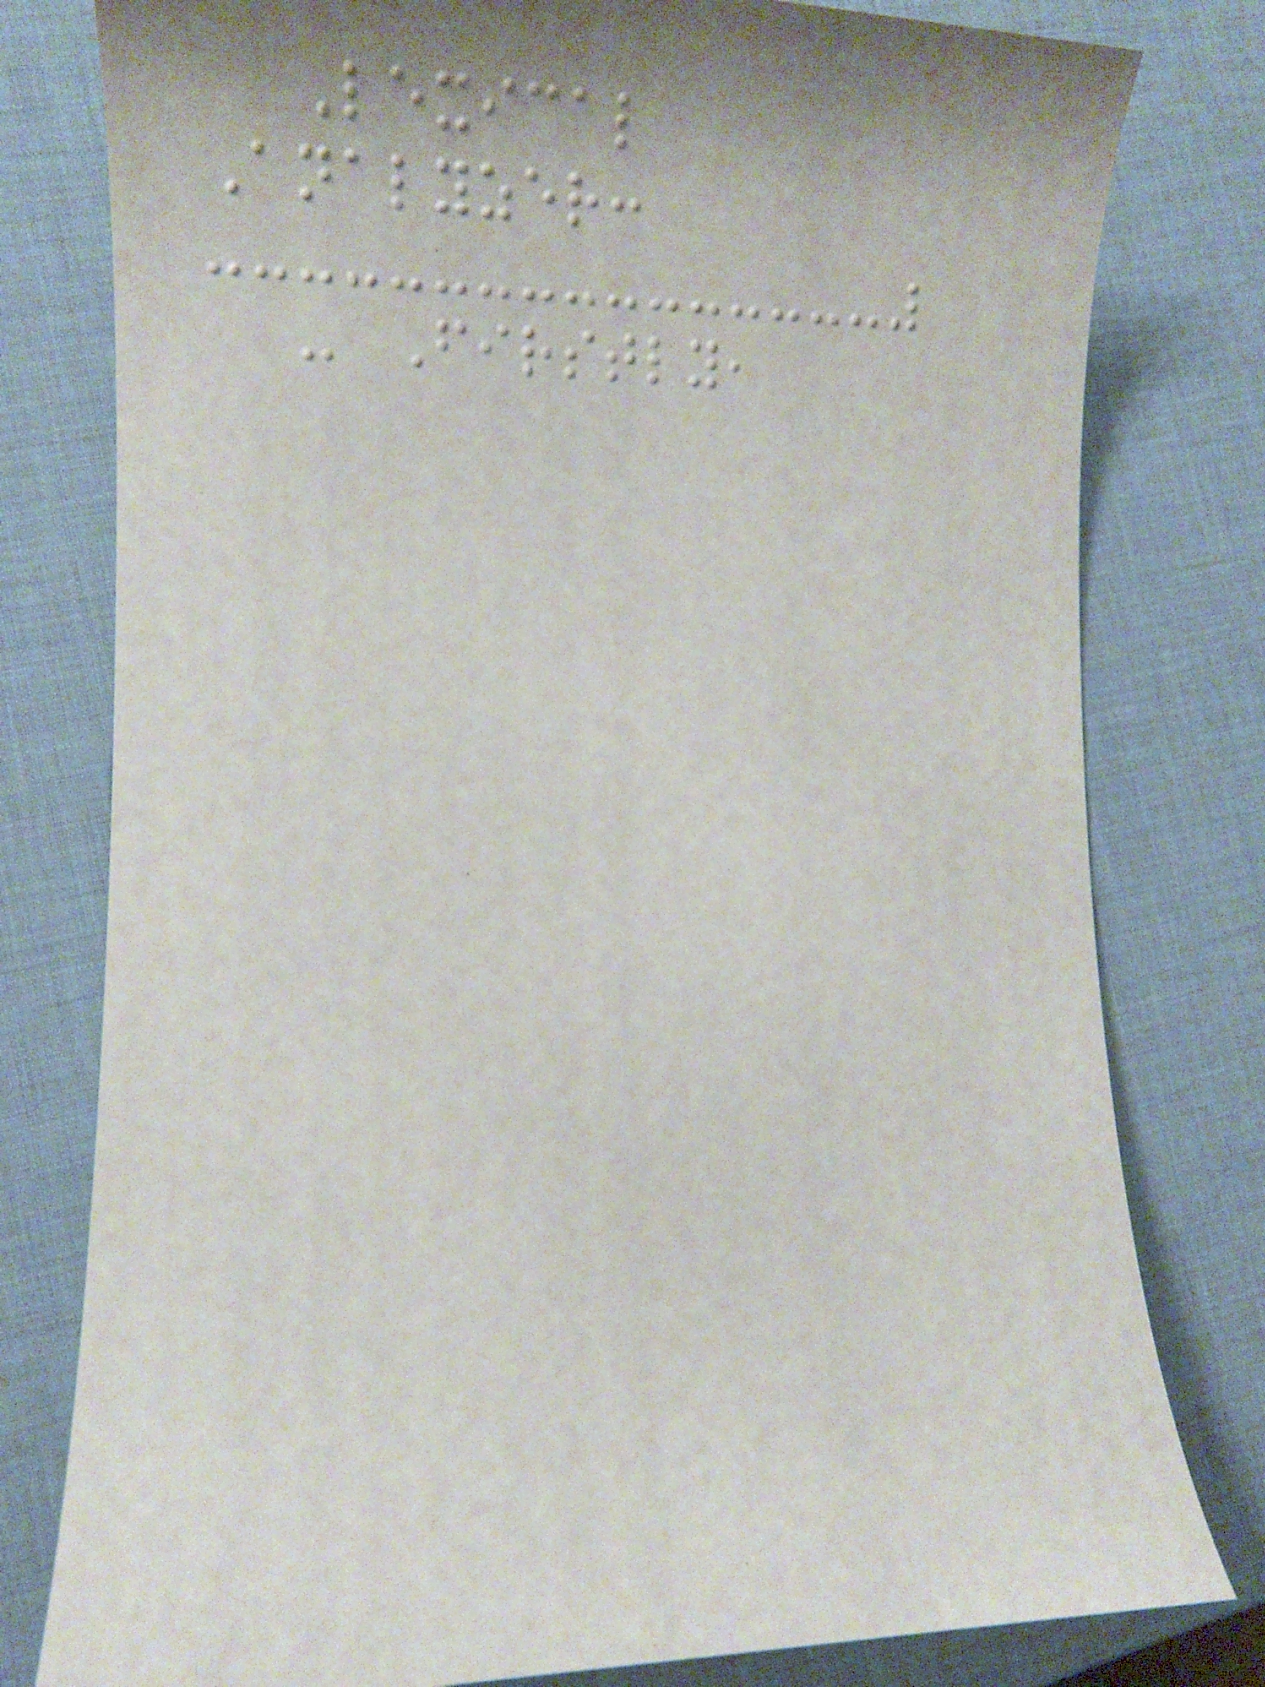Lexical
Analyzer:
- Firstly,
